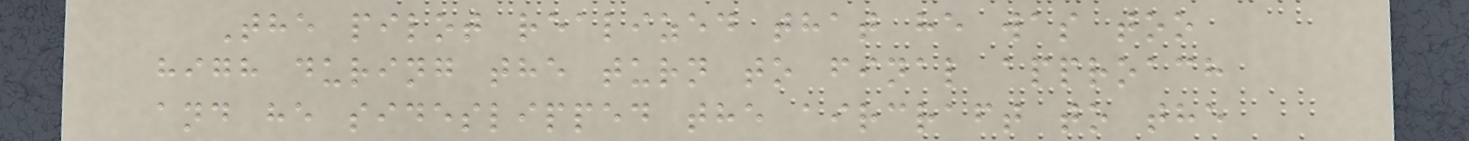The pilot realized that he was too
high during the turn to final approach
and he sideslipped the aircraft to the
